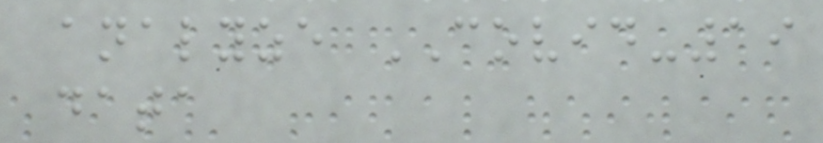analyze COVID-19
data
